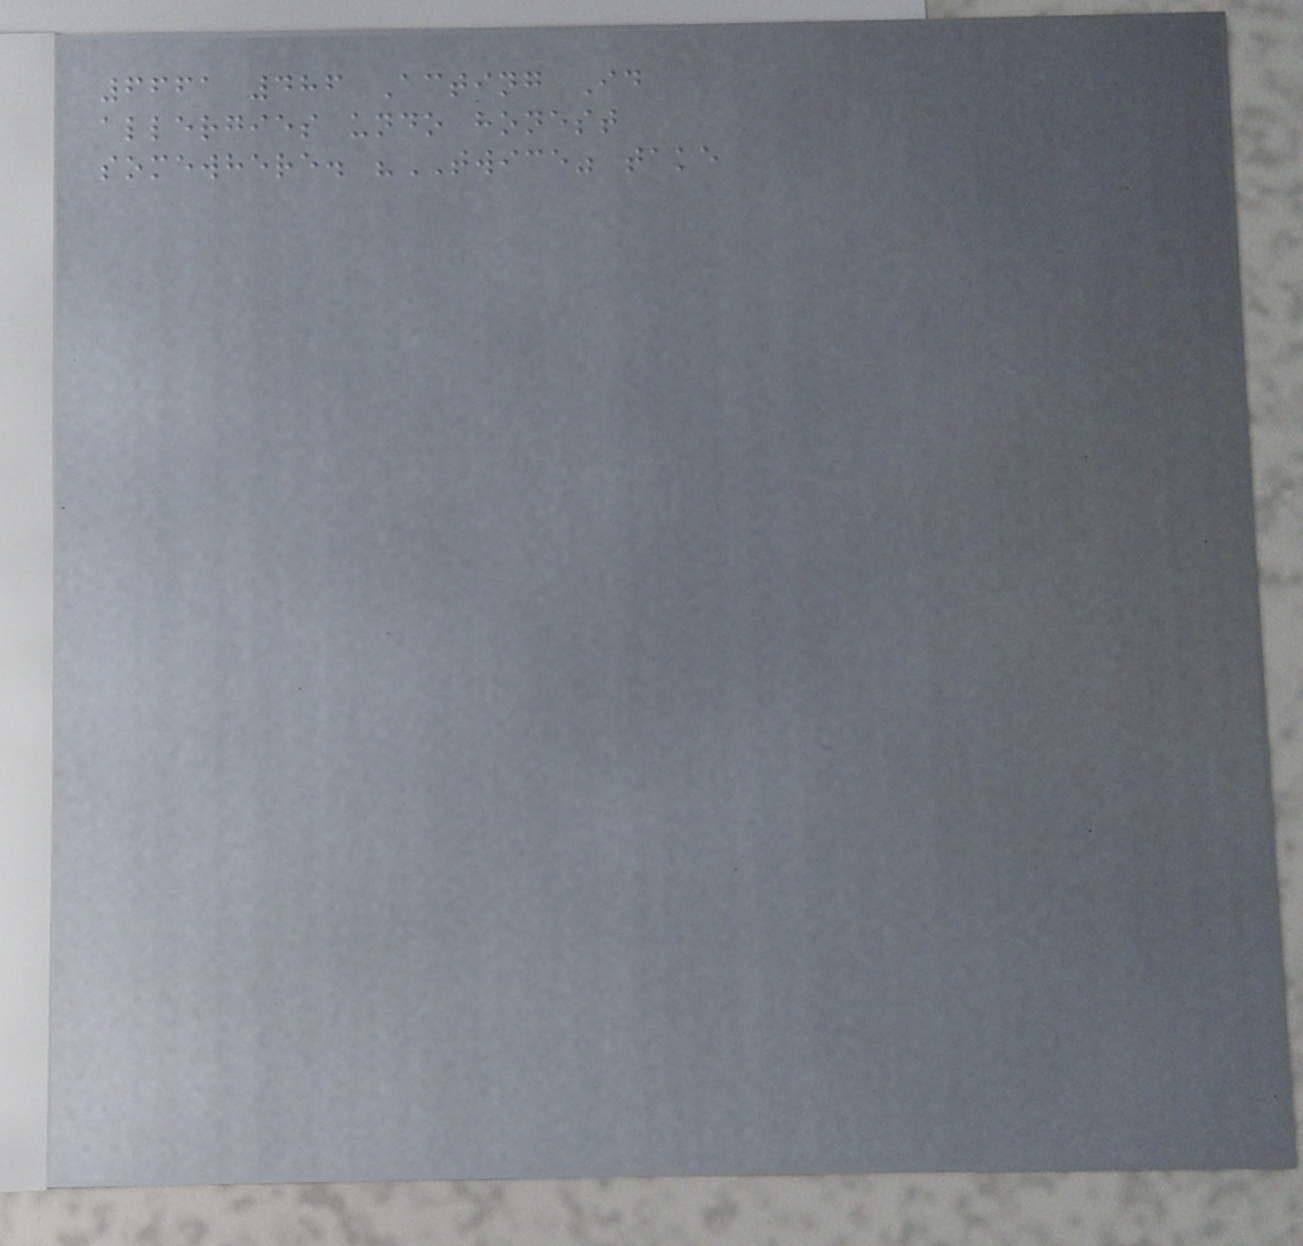6661 486 Acting Id
allergies undo honest
somewhere. "TWICE" take
